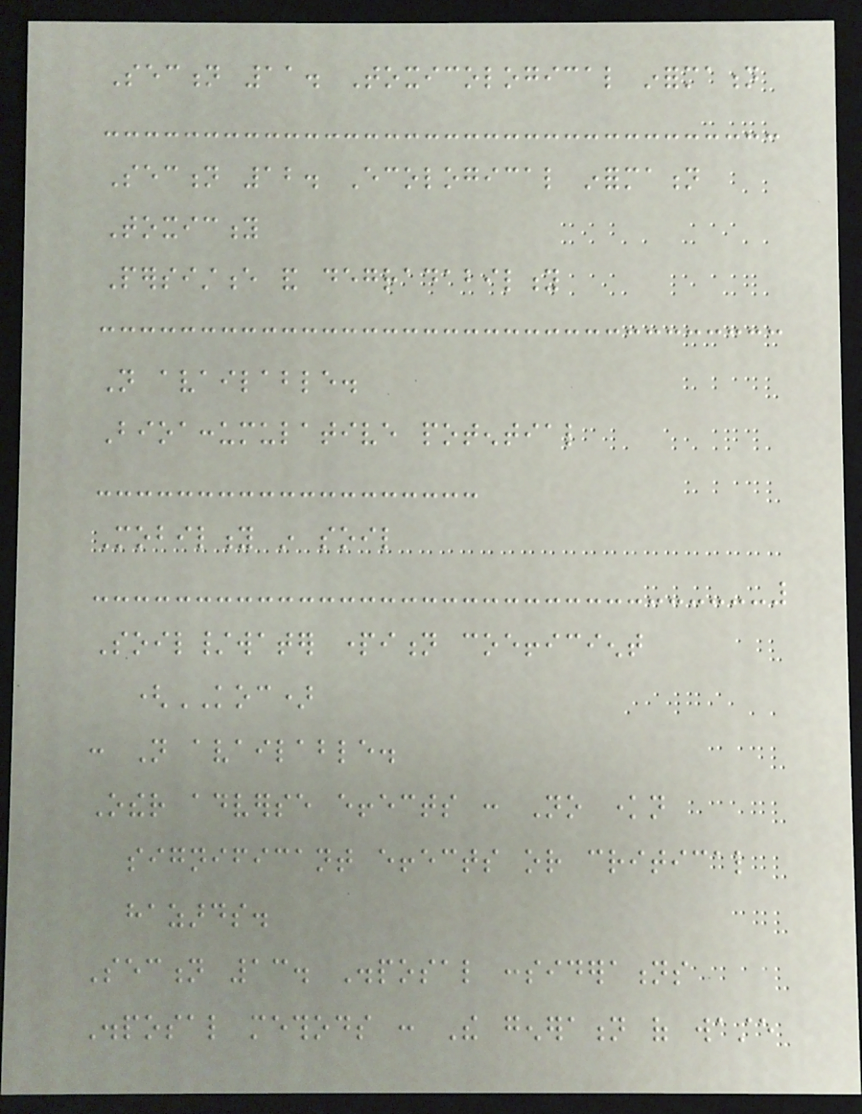Section 11. Toxicological information
Section 12. Ecological information
Toxicity
Persistence and degradability
Not available.
Bioaccumulative potential
Mobility in soil
Soil/water partition coefficient
(KOC)
: Not available.
Other adverse effects : No known
significant effects or critical
hazards.
Section 13. Disposal considerations
Disposal methods : The generation of waste
